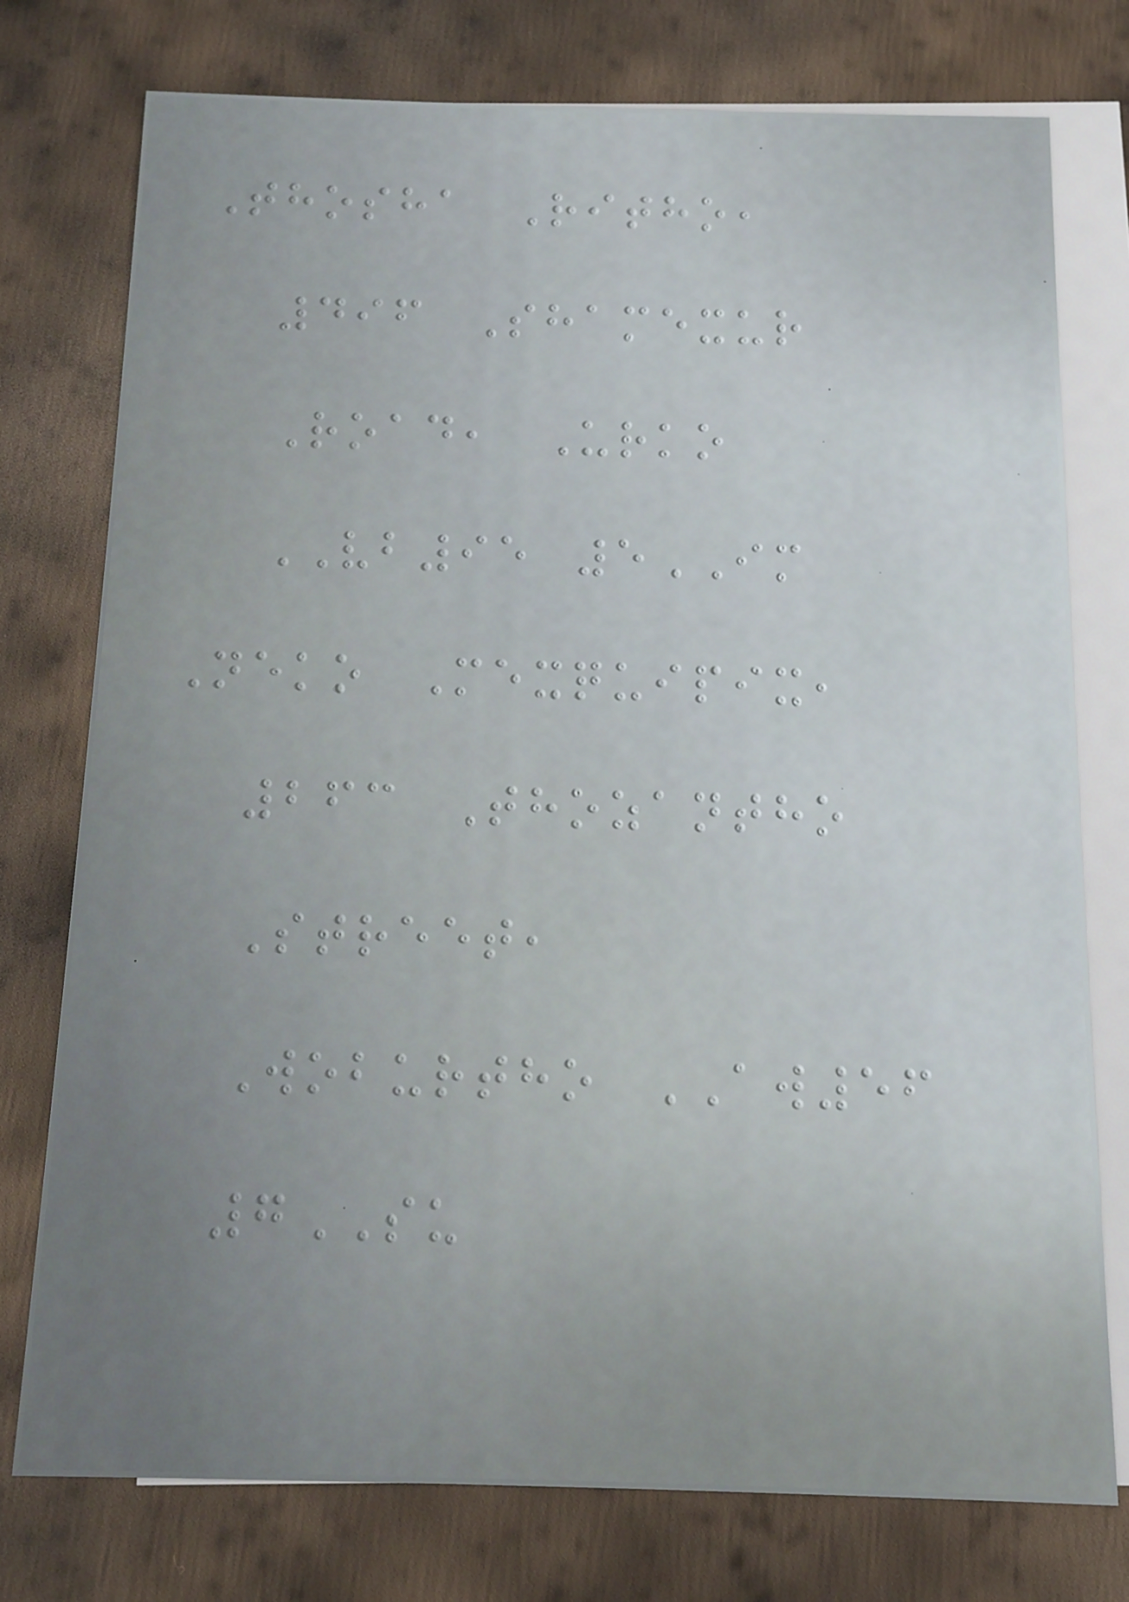Thosha Ritho,
496 Shamexur
Road, Urko
VB95 5IM
Neko Mexquipix,
263 Thozantho
Street,
Woburtho AW56
7SU
